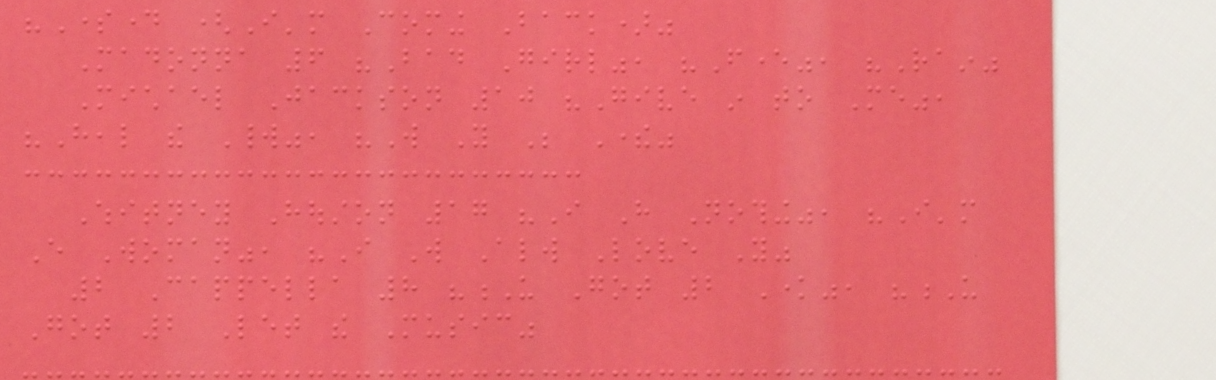"Someday (I'm Coming Back)"
Madonna 6 "Bad Girl", "Fever", "Rain"
Michael Jackson 10 "Give in to Me",
"Heal the World", "Will You Be There"
Whitney Houston 17 "I Have Nothing", "I'm
Every Woman", "I Will Always Love You"
2 Cappella 8 "U Got 2 Know", "U
Got 2 Let the Music"
